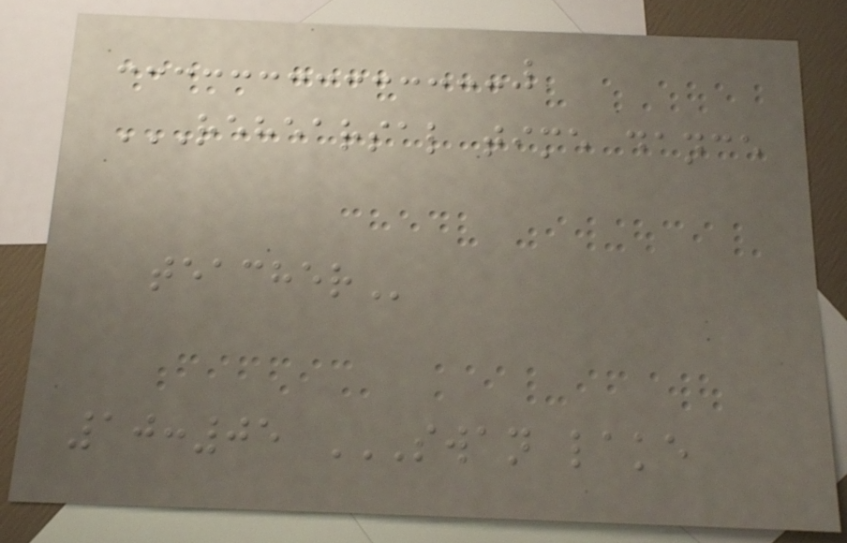REHEARSAL TIME DANCE
TEACHER
10:05 SWAN LAKE
